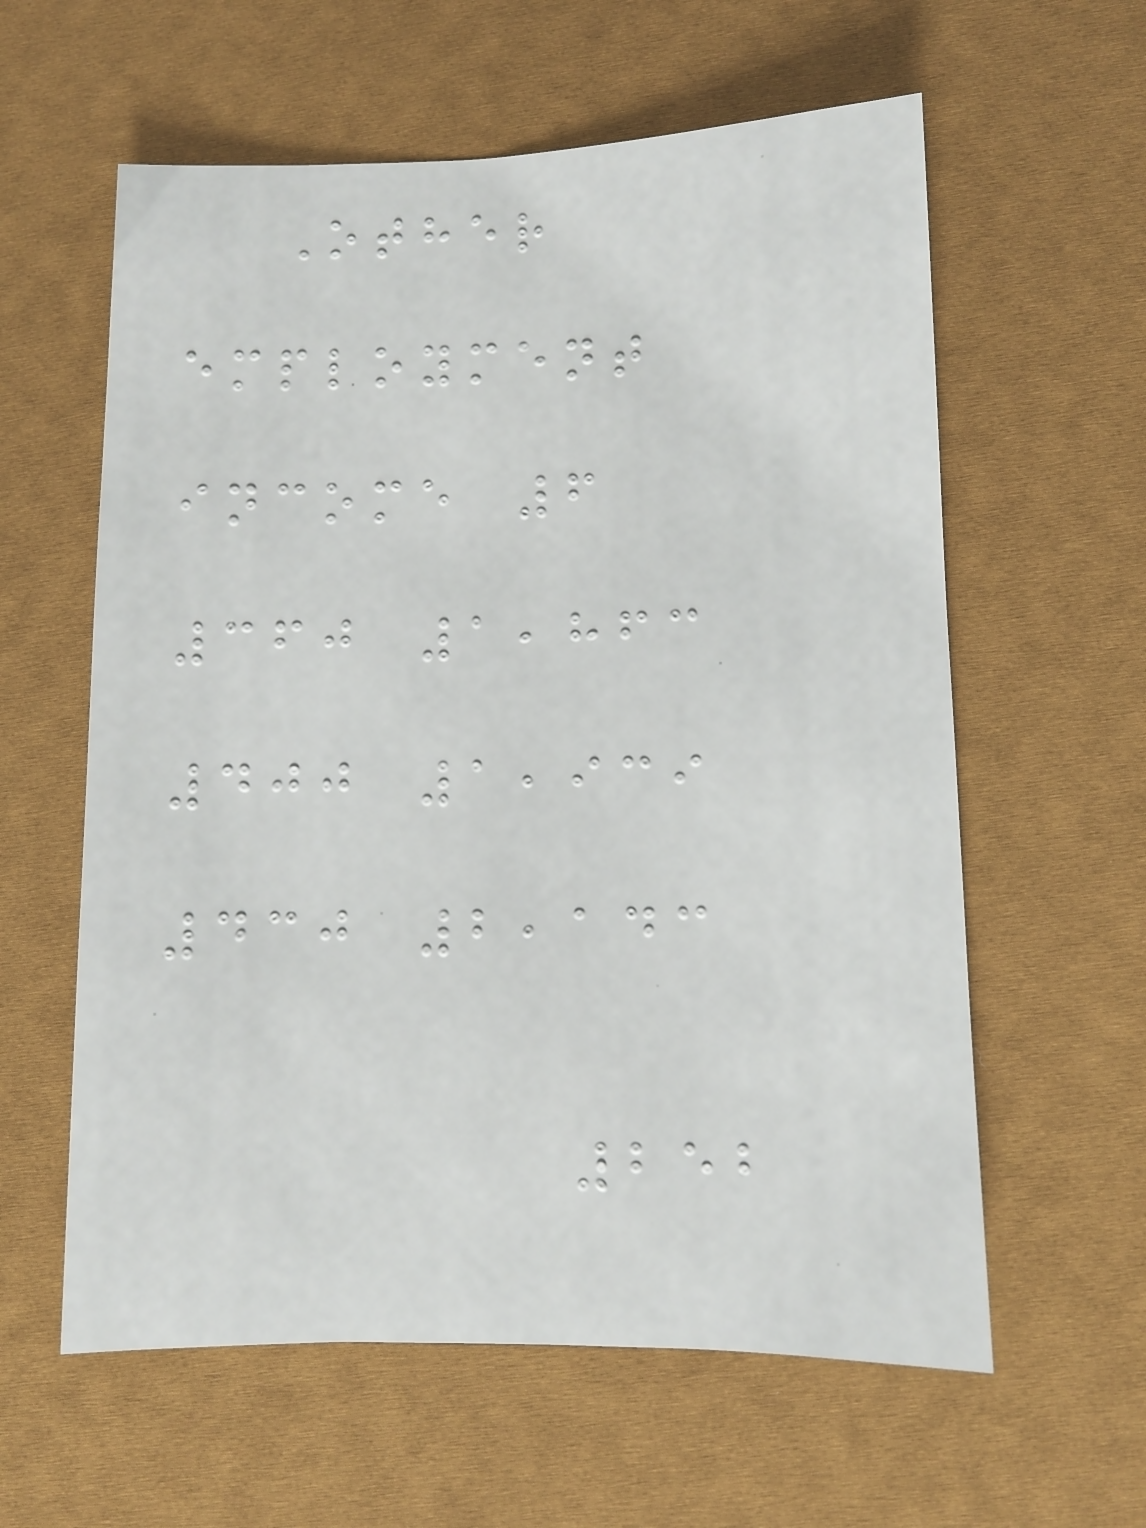Other
employment
income 6
360 1,863
400 1,939
430 2,143
252
